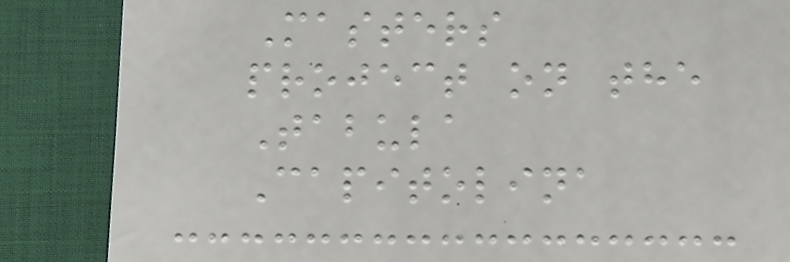Masters
project on the
Tabula
Capitolina
